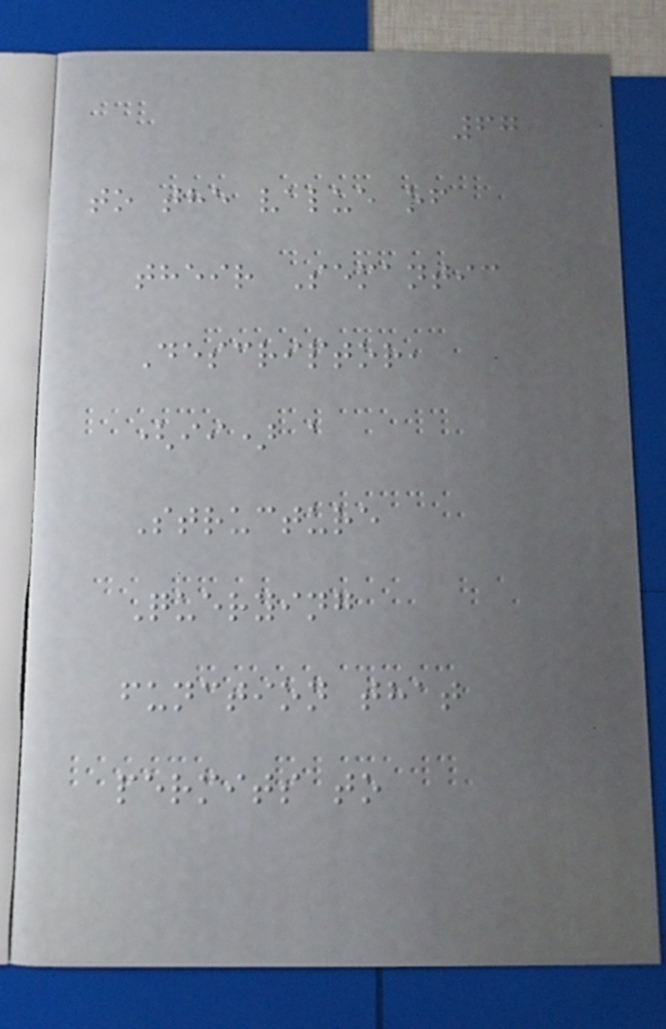67
to the value of
their Semantic
Descriptor,
(ii) a
Structure
Querying
function that
permits to
